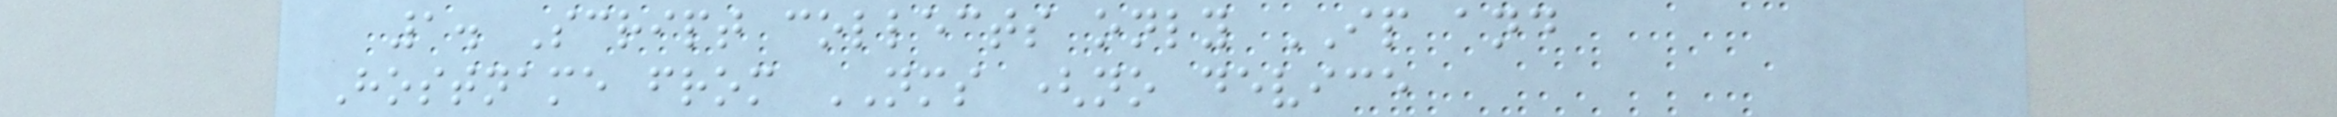1. Script collects only IP and
Hostname from NMS (no device
